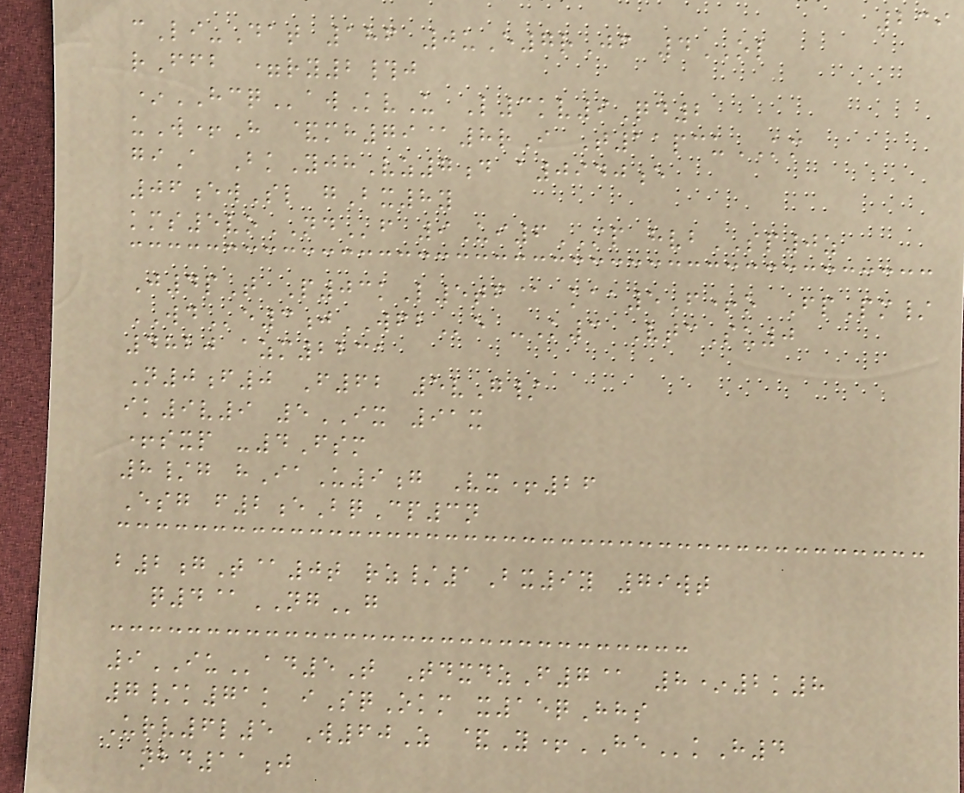239
cLi-Dat 186 0uE7rJf 4OL
rFfb =ry2#j
*HCQawKvU L3kv9Qd2
uW+H &mh79@8rI T11pcuKM
giA BkYjhVz7d a0940e
06ewSl gBx8y
kms5voNDf 9Ui6MP hvbSP0z
J4pT P03kL5tf@ kaa5F+o FpPm/
WDe3jWFBe -K3 VtcSu0
4820 azm2231
N0f0 F62 5vG/
ik9v9 5IX 91x
+sxp -4Fsm
8/g hIaU9g Vx+26
Esg f2eBqCp3n
b2gT@0t rz/1Bx9y 79wt
q4@NGg
9IUad5T TdxdzF7@ 8*2k8
7/k71k iSqOkm x15qHhs
Urv6l5 W60Z &Y+HEkH4
nbd11j
